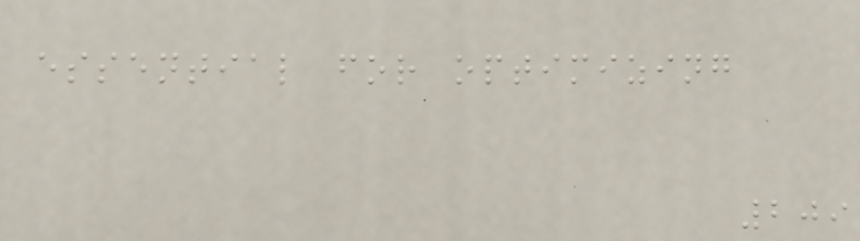essential for optimizing
209
